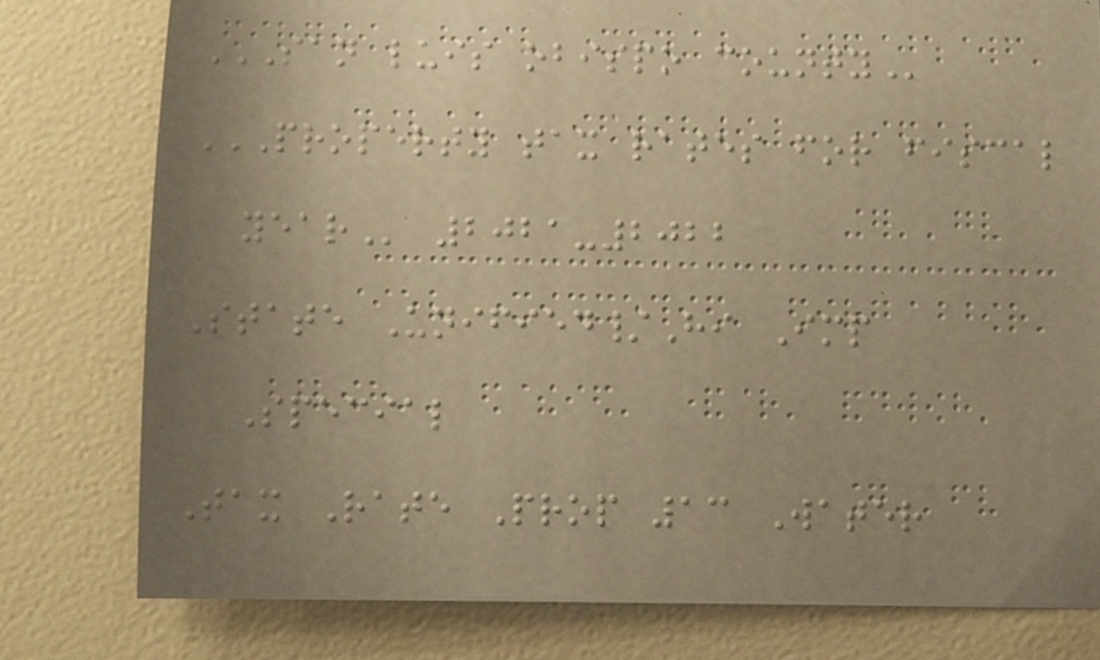SAN LUIS OBISPO COUNTY
PROPERTY TAX RATES FOR FISCAL
YEAR 2021-2022
State Unified/Hi Imp
Special
Tax Rate Prop 13 Water
